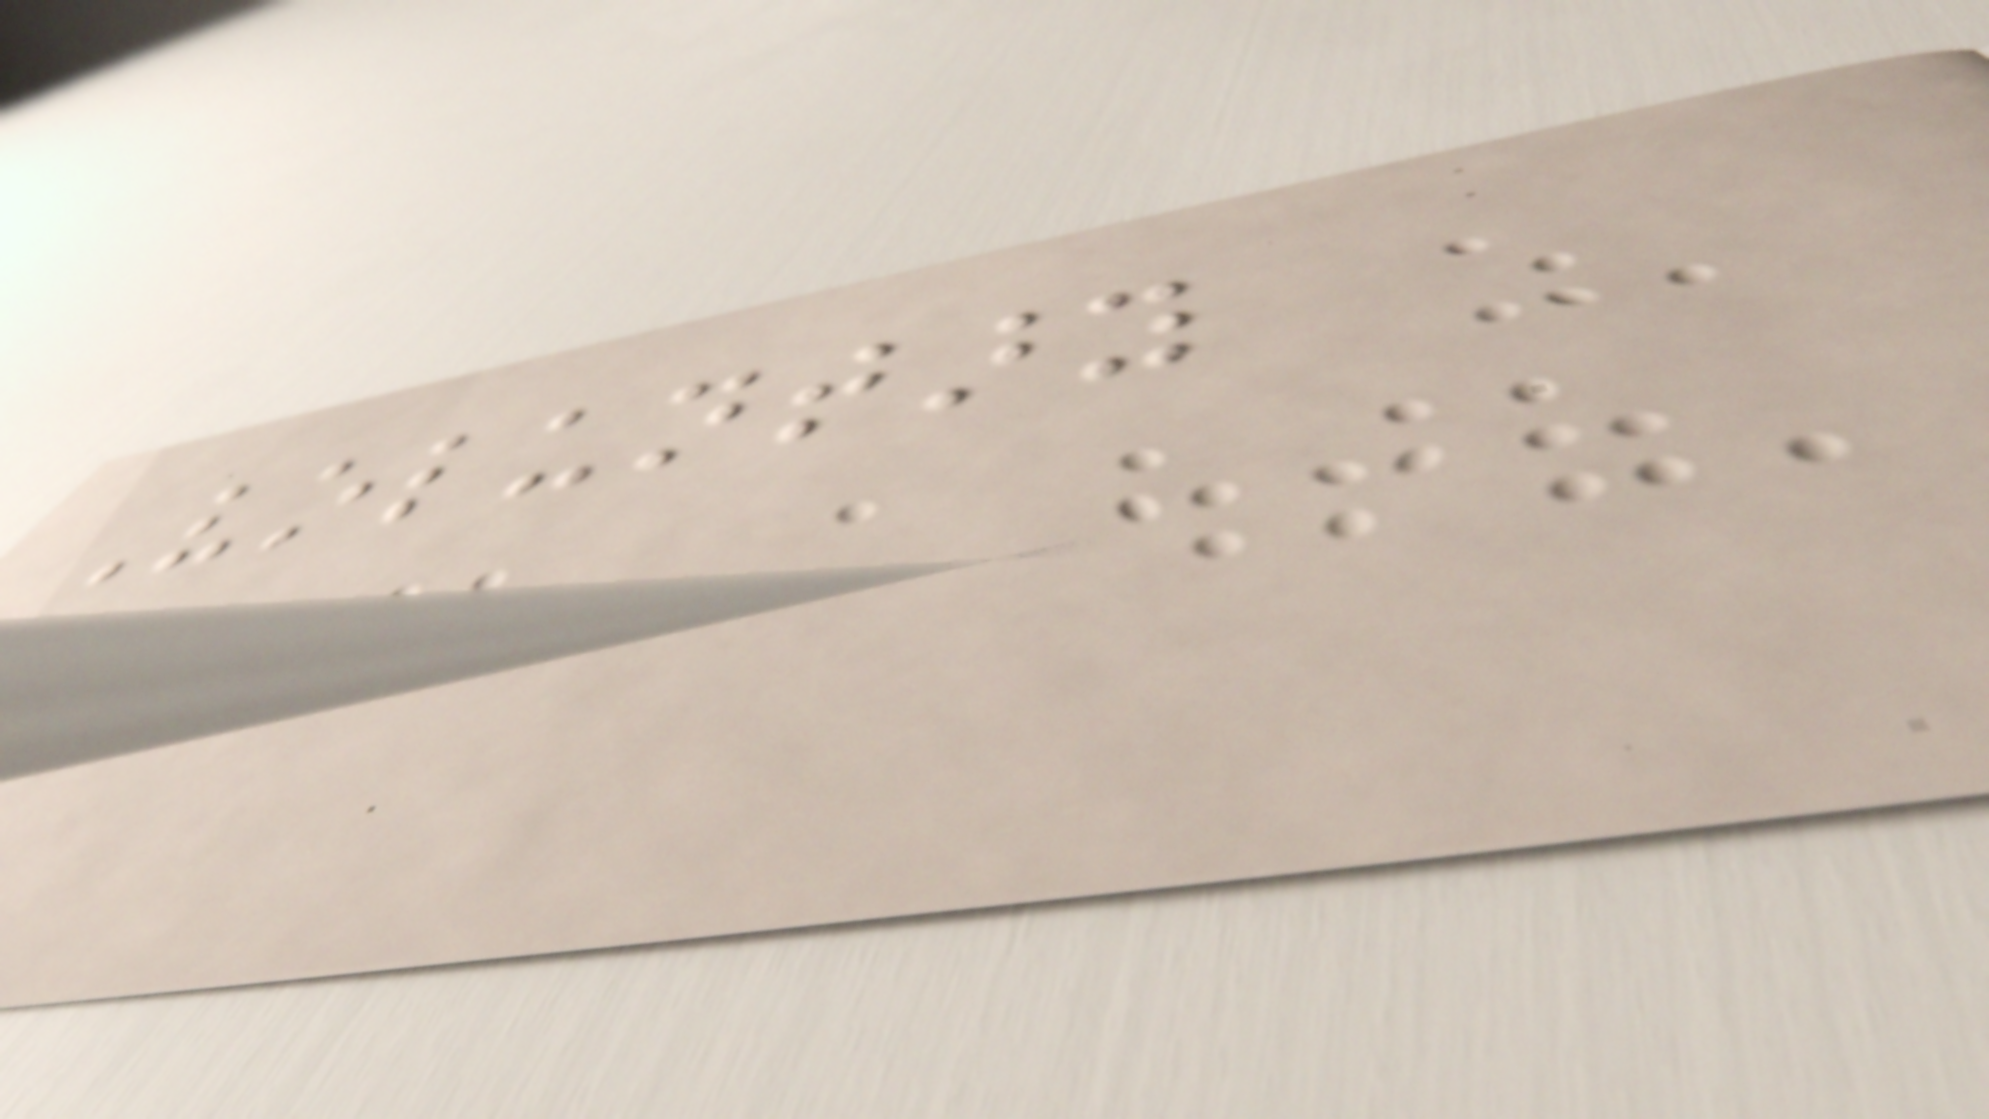Voluntary
